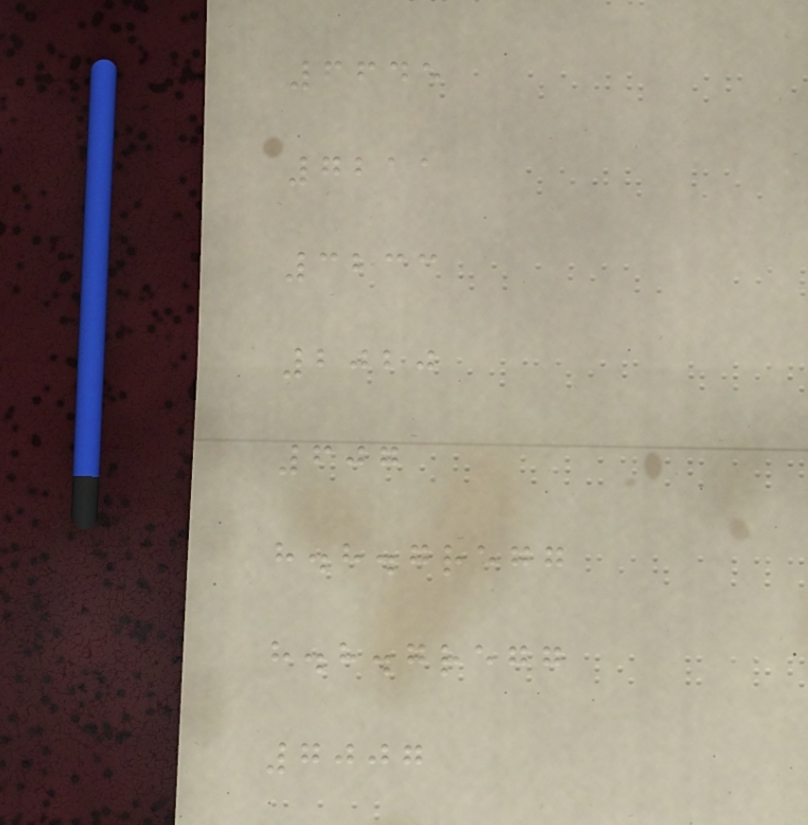6645
7211
3233
2020
607
h.h.gregg
h.h.gregg
7007
